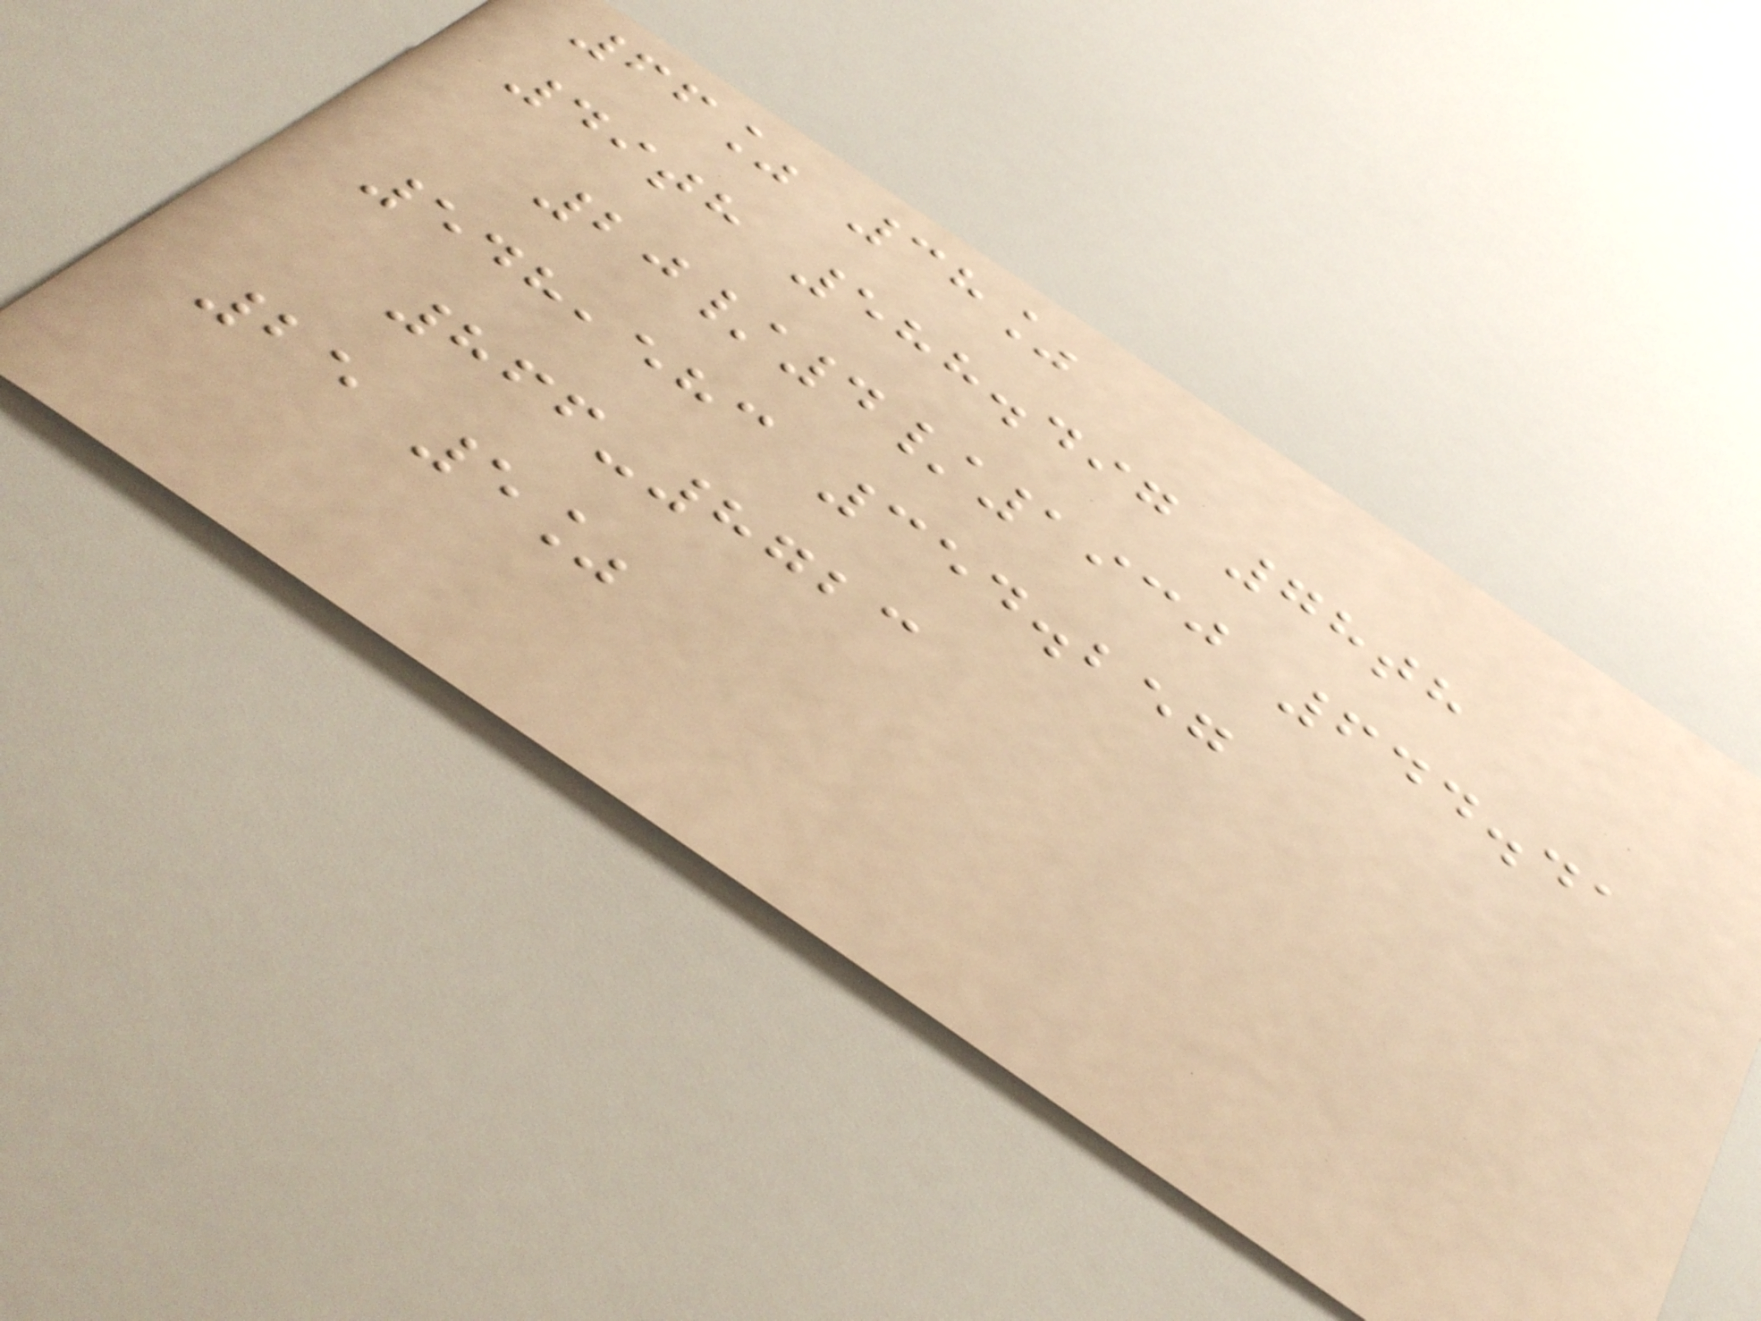66% 38%
49th 588.497 78th
20/4/1930 644.41
548,583 354.257
866-8723
25 5%
